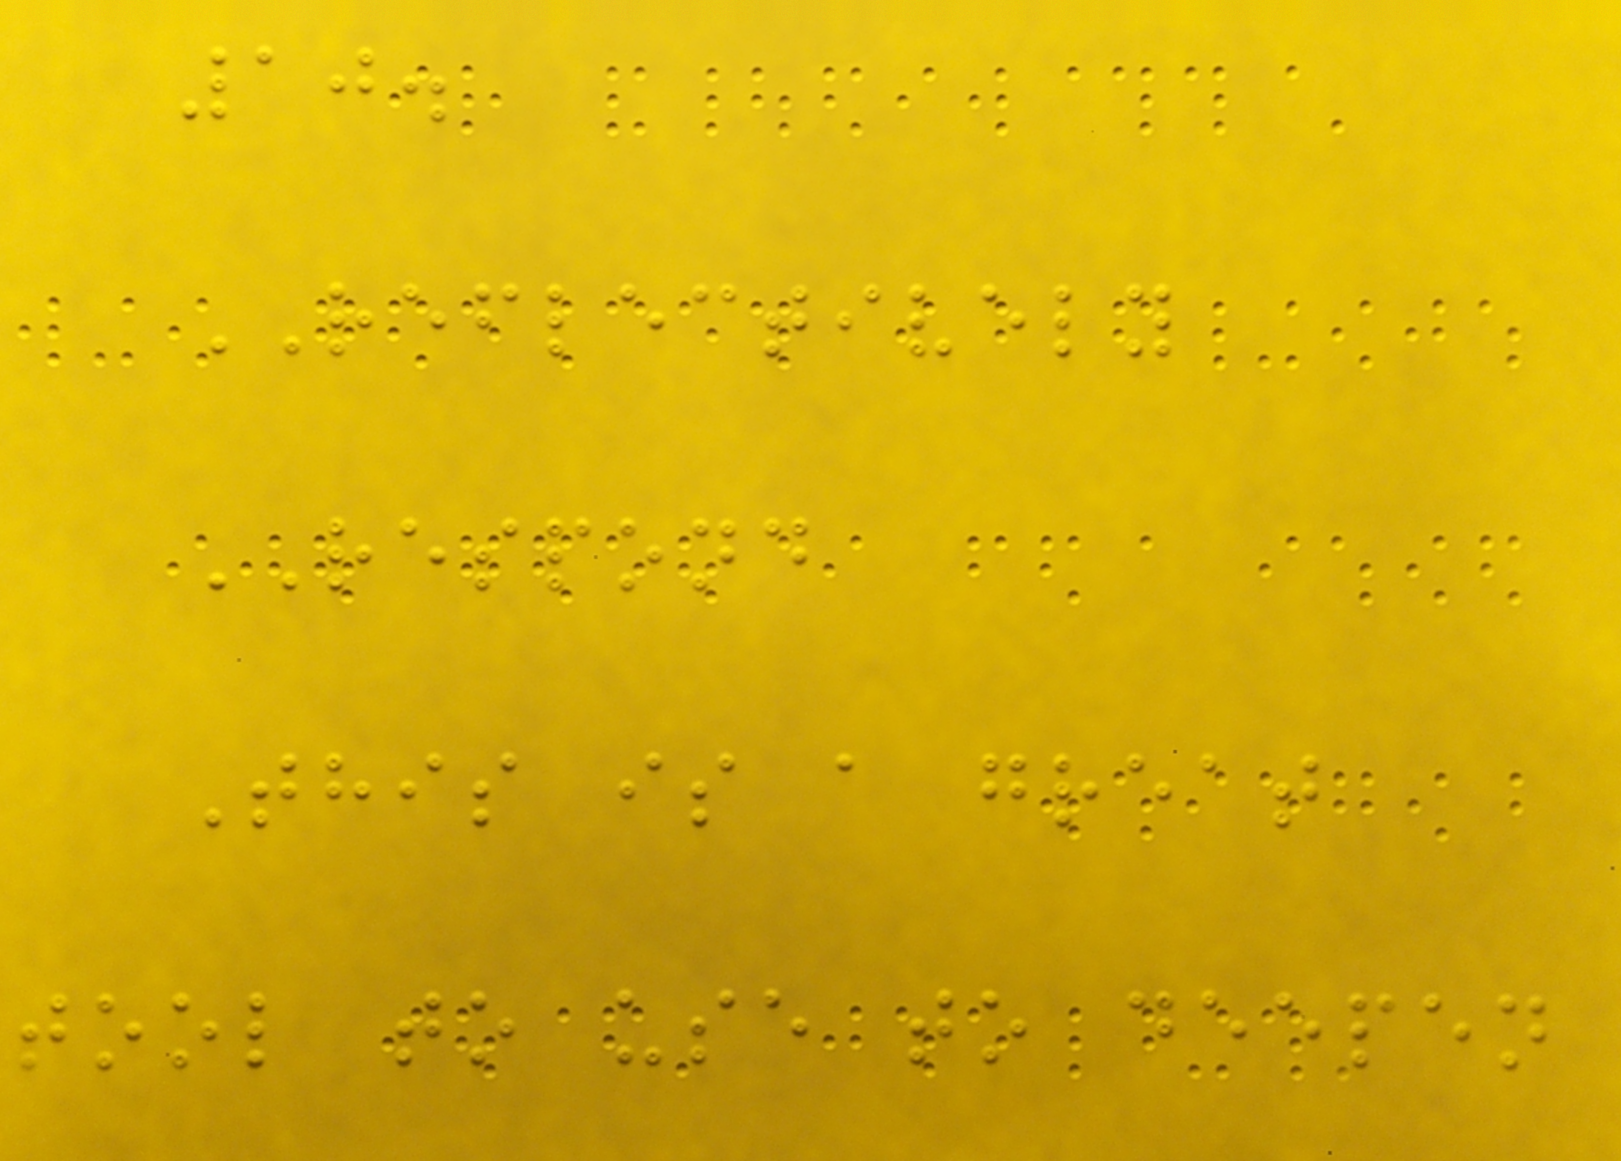10.
REFLECTIVELY
RESPOND
This is a great
tool to use to deepen
